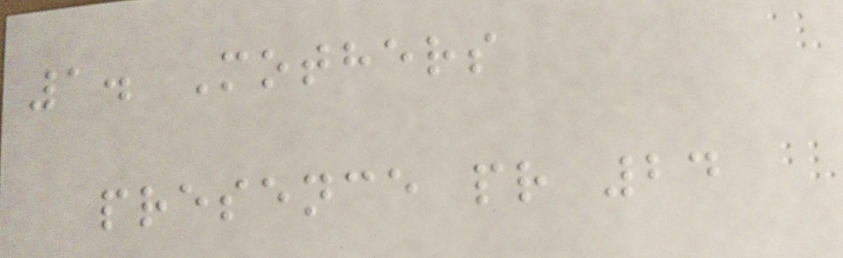1. Mothers
presence pr 24
